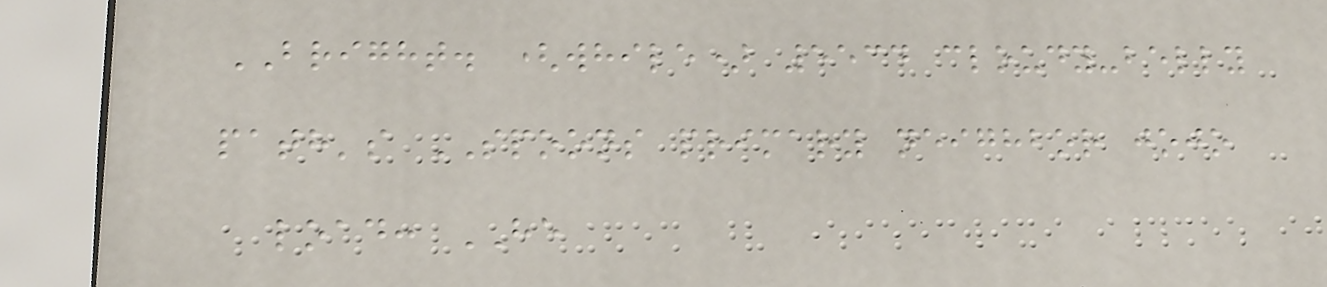BRIGHT. (while) 5534 cloudy-belly
path's SPOONS primary neighbor jojo
load: HE
